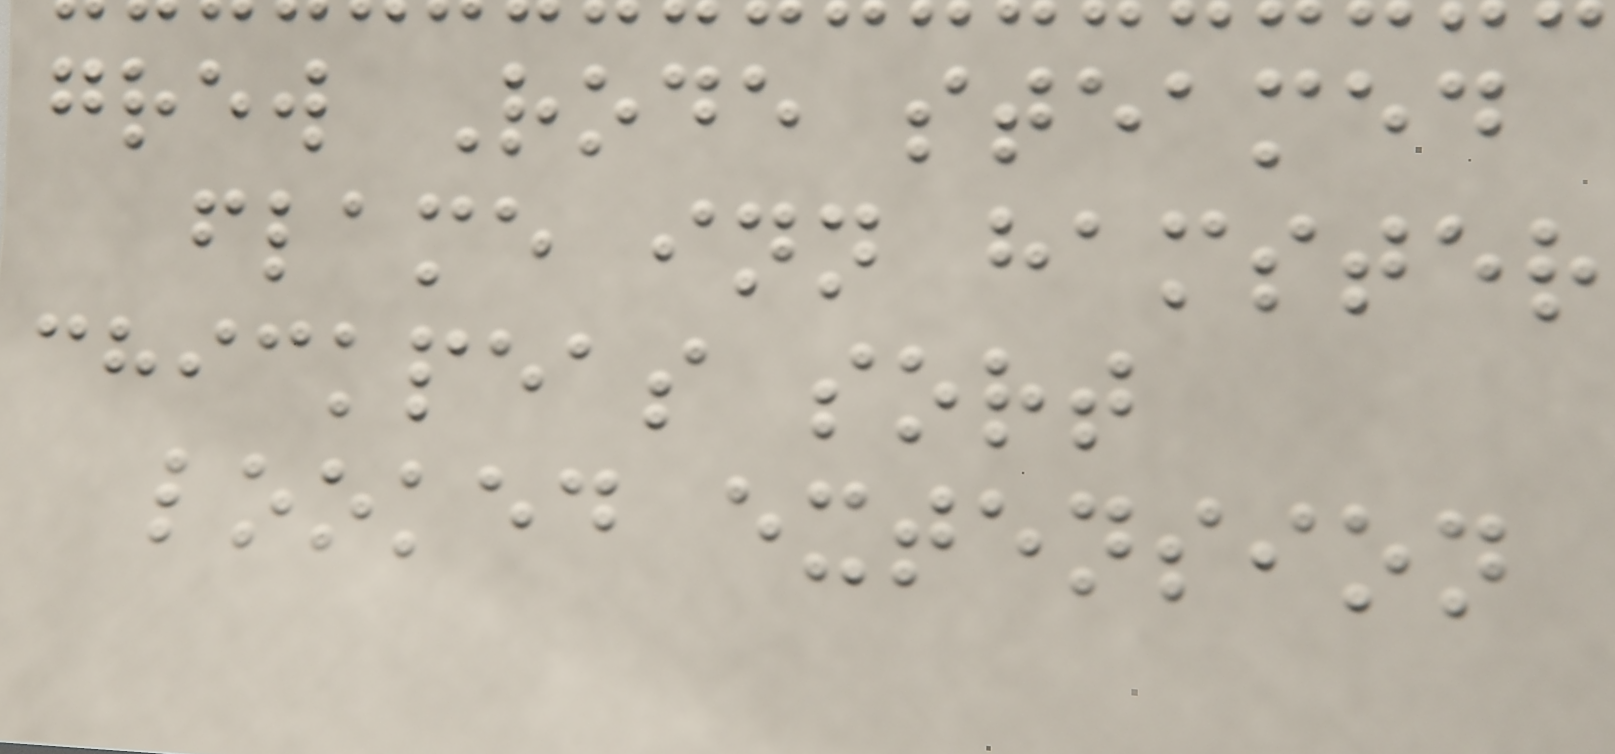grew Rode steamed
flame inn hamster
chickpeas sort
looked extension
